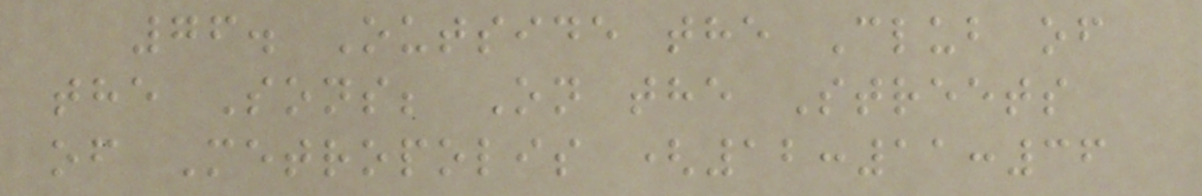76. Outside the Club of
the Sons; On the Streets
of Metropolis (12:11:36
